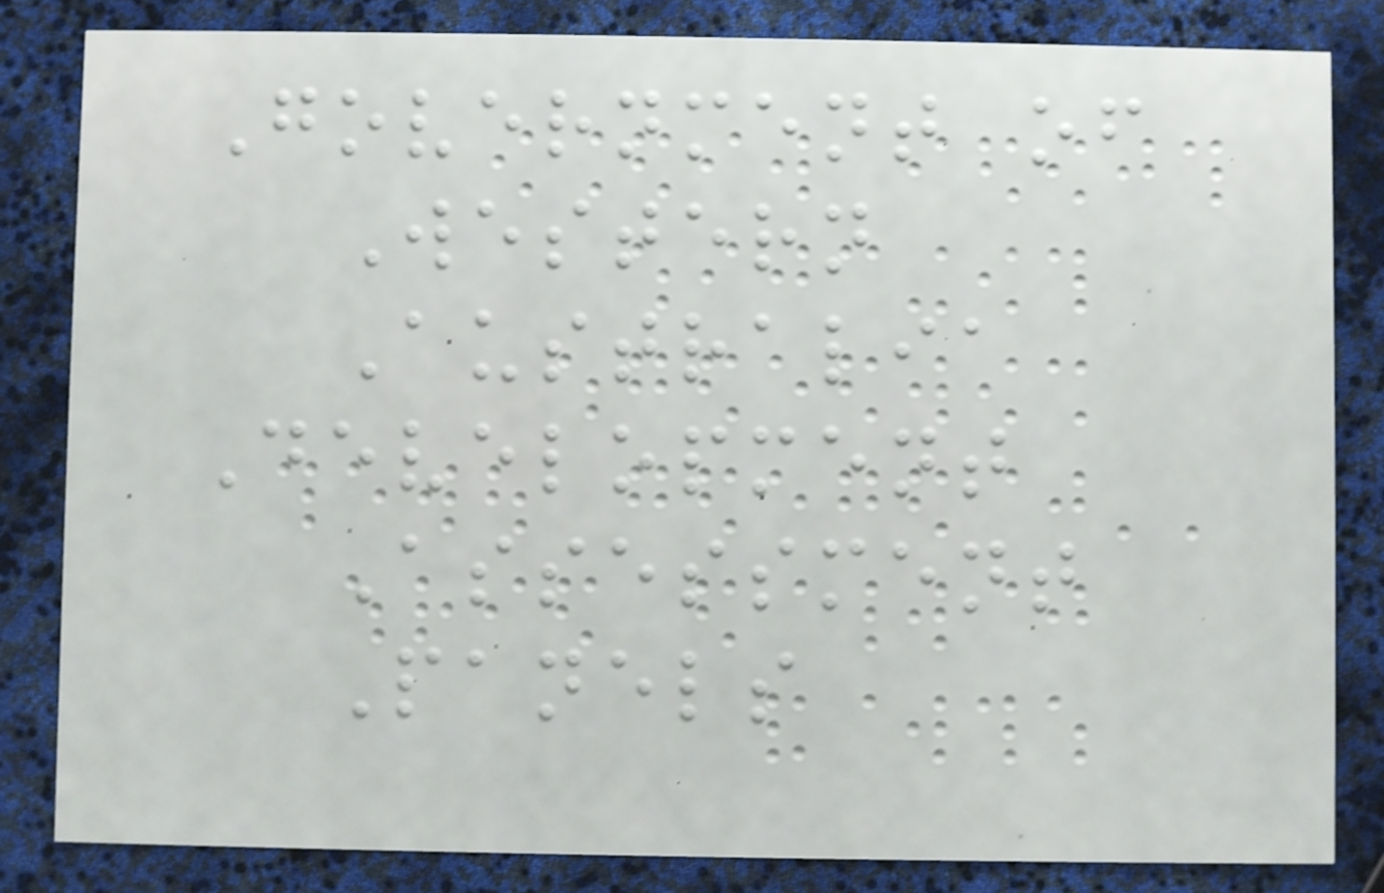Government of
Western
Australia
Development
Assessment
Panels
